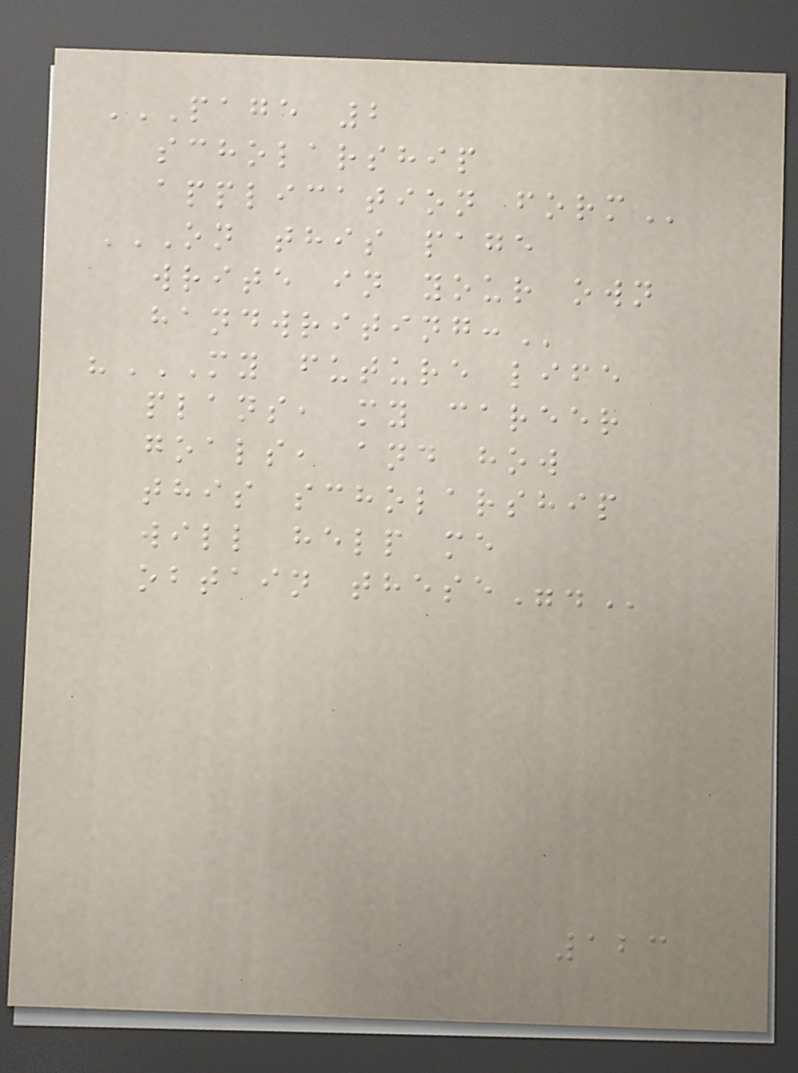PAGE 2
SCHOLARSHIP
APPLICATION FORM
ON THIS PAGE
WRITE IN YOUR OWN
HANDWRITING:
"MY FUTURE LIFE
PLANS, MY CAREER
GOALS, AND HOW
THIS SCHOLARSHIP
WILL HELP ME
OBTAIN THESE".
123
